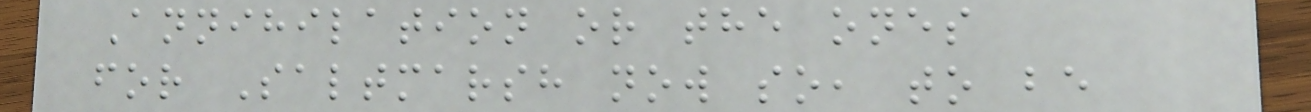Annihilation or the ones
for Saltmarsh now so, to be
